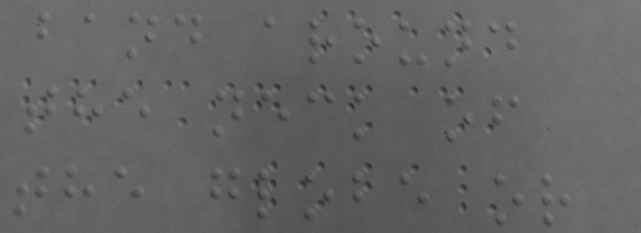band around
the neck of
the globe or
